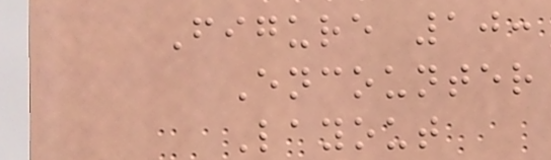Figure 10:
Encounter
Layout
